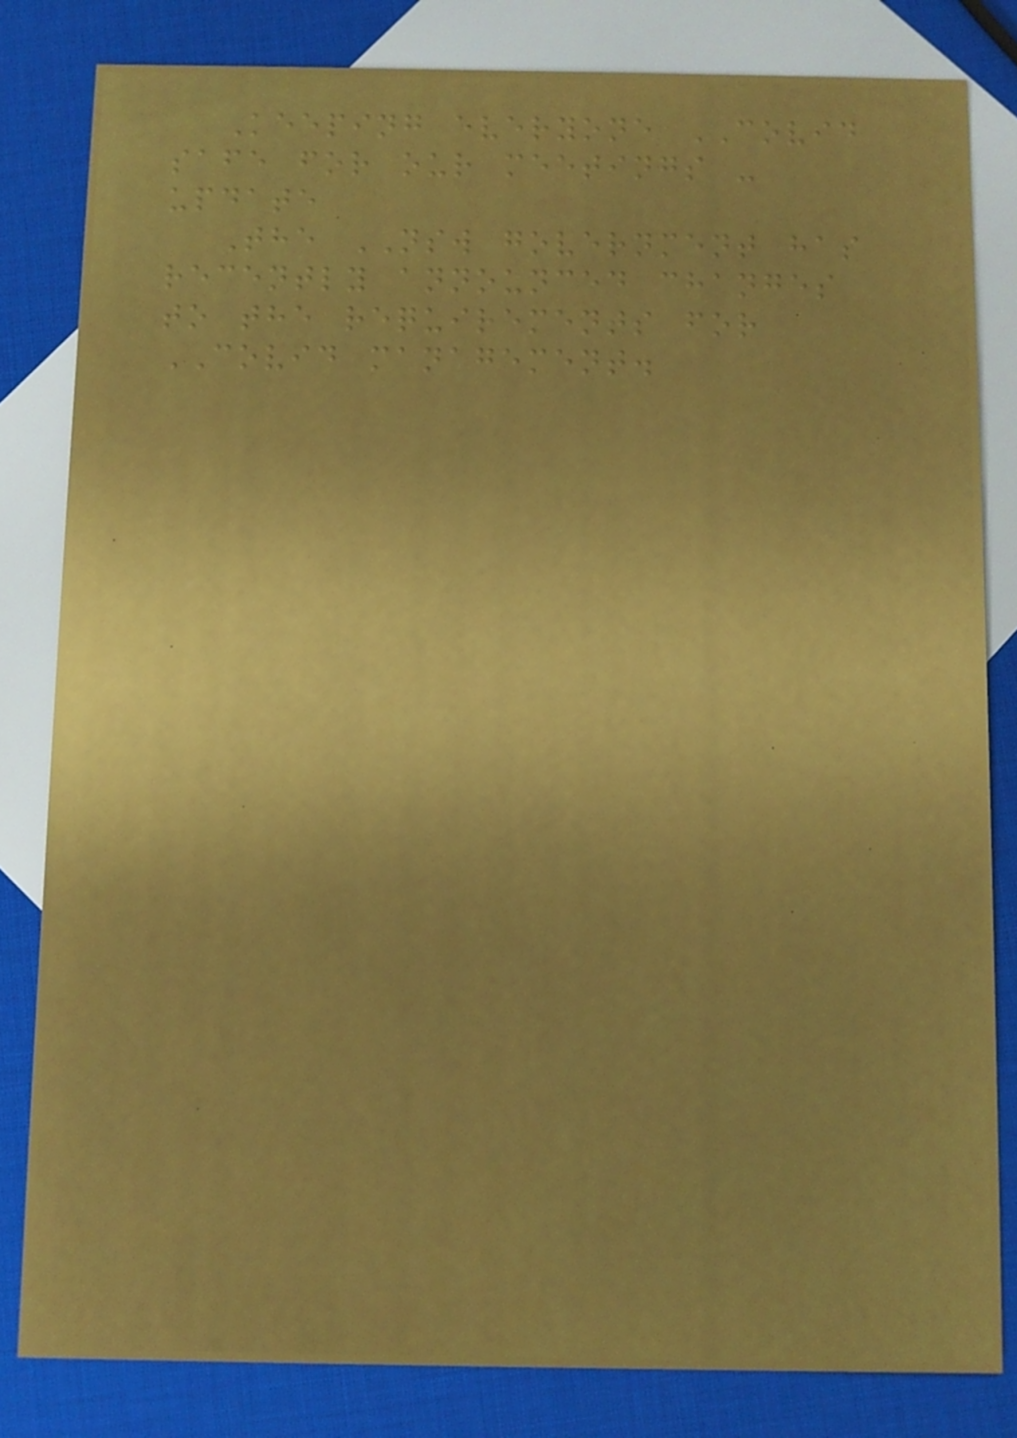Keeping everyone COVID
safe for our meetings -
update
The NSW government has
recently announced changes
to the requirements for
COVID management.
